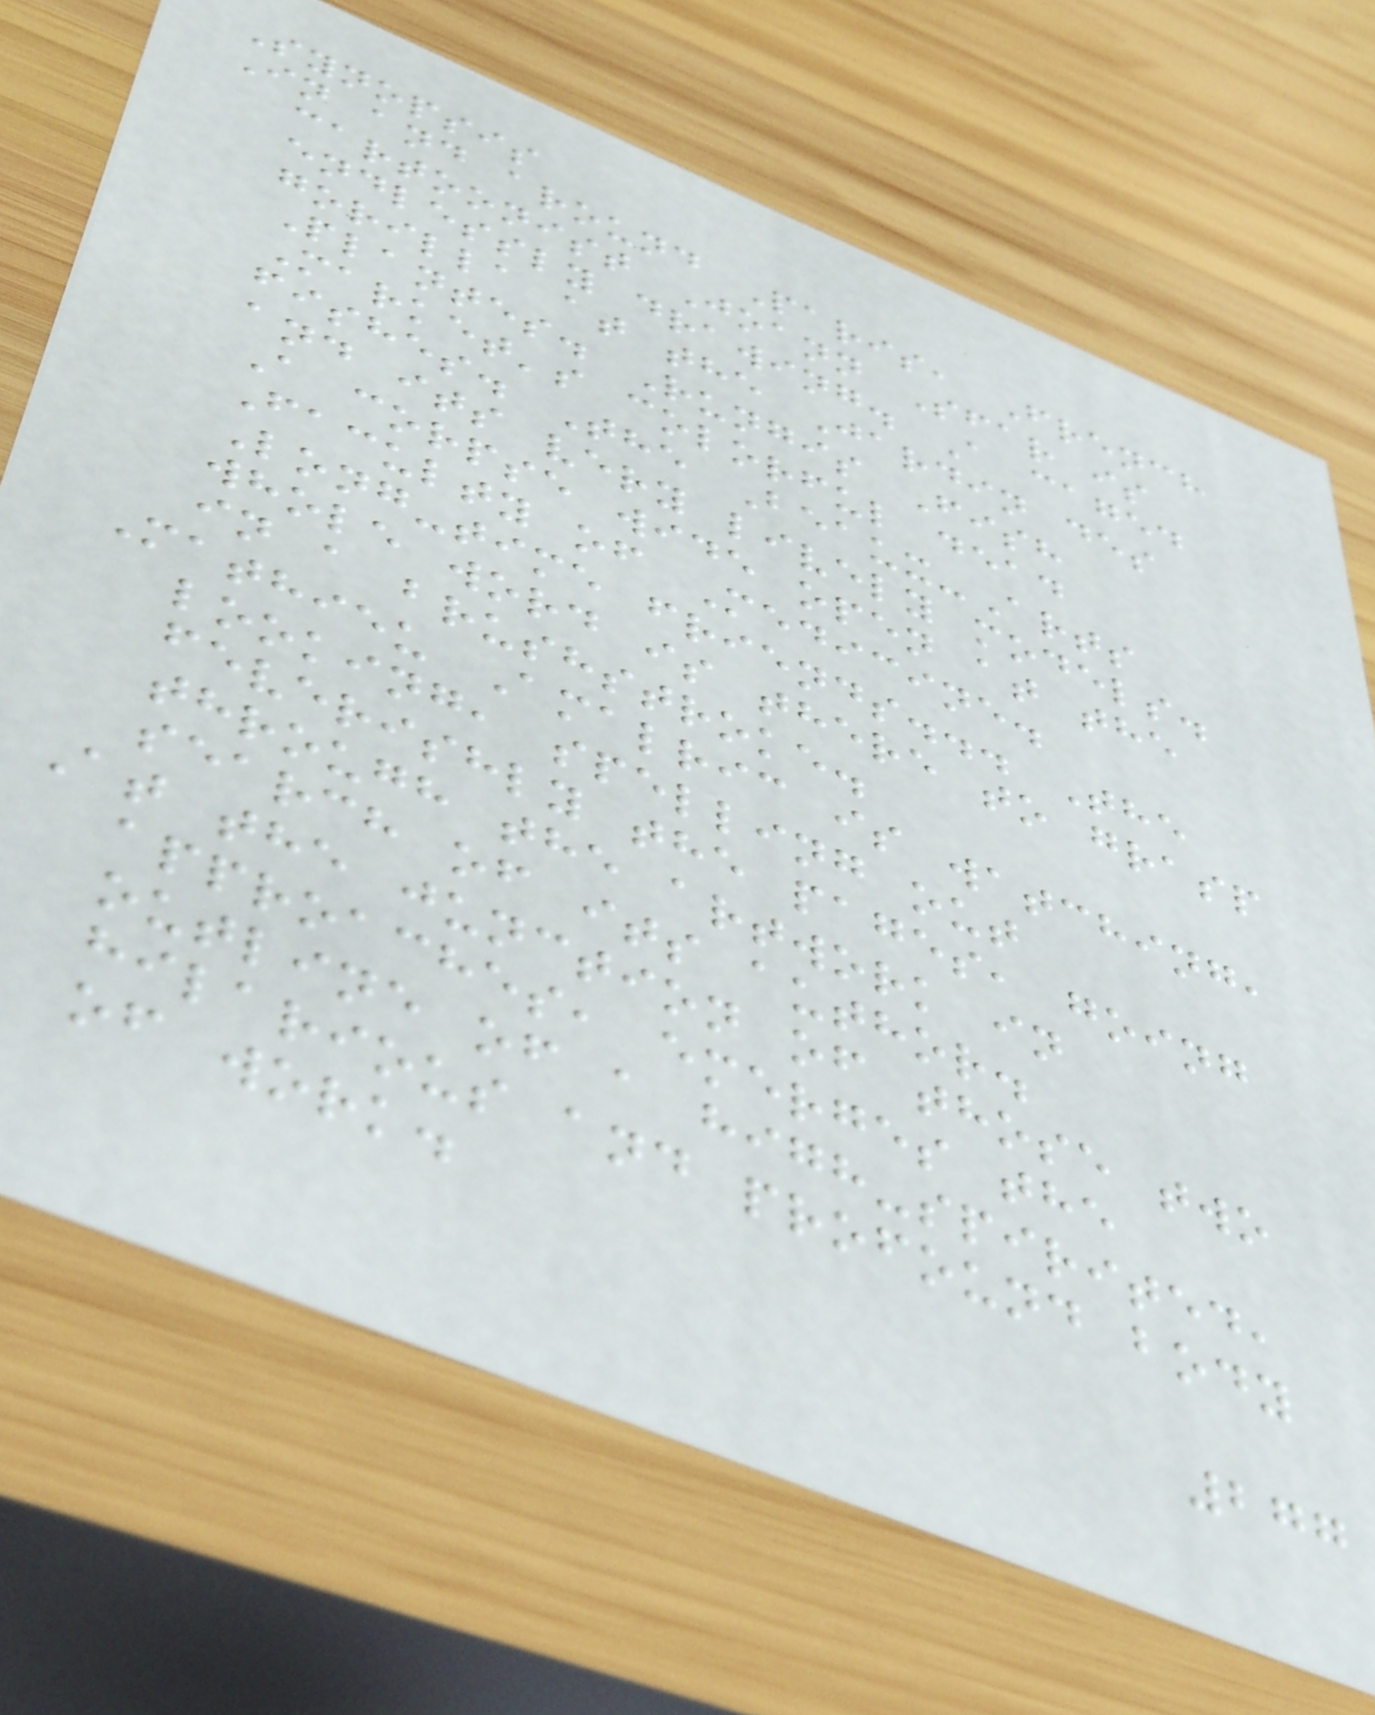Synopsis
In and around Paris, French
cartoonist Joann Sfar is
endlessly drawing. A caged
gorilla at the Jardin des
Plantes. Rungis Fish
Market's colorful dead
fishes. The Beaux-Arts
and its very lively models.
A corpse wide open at the
Faculty of Medicine.
Long-time friends... The
whole word is there to grasp
in a brushstroke.
Mathieu Amalric is watching,
looking, spelling out
feverishly the pages, going
through the artwork in
search of its author.
At the junction of those two
approaches, emerges the
outline of a high-spirited,
hilarious and profound body
of work.
277
